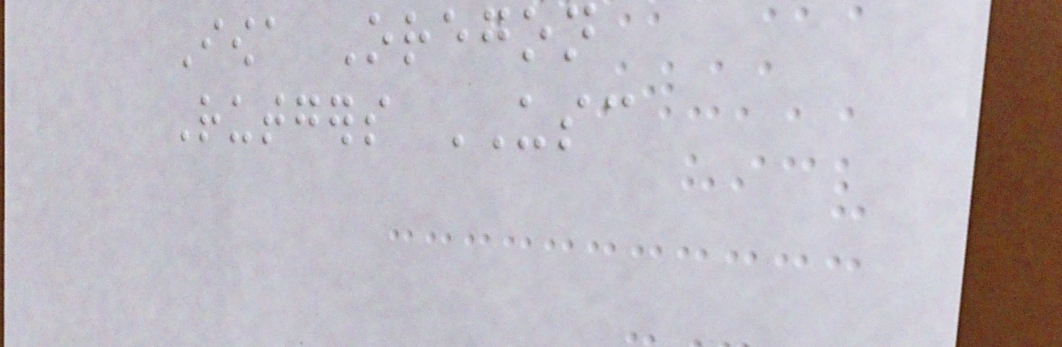Iowa Oregon
Rutgers USC
